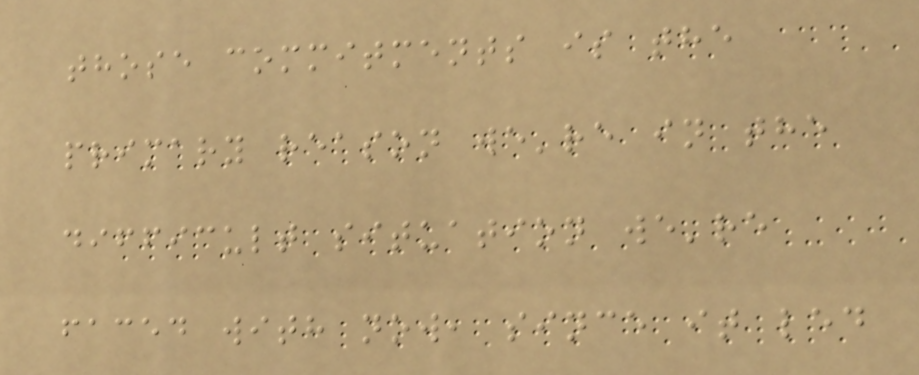those commitments is the
primary reason we're in the
difficult situation we're
faced with now, since it led
